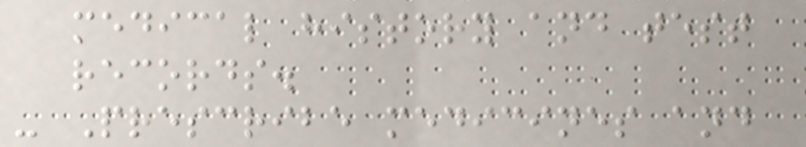medical history and test
records.
- Prescribe medicines and
